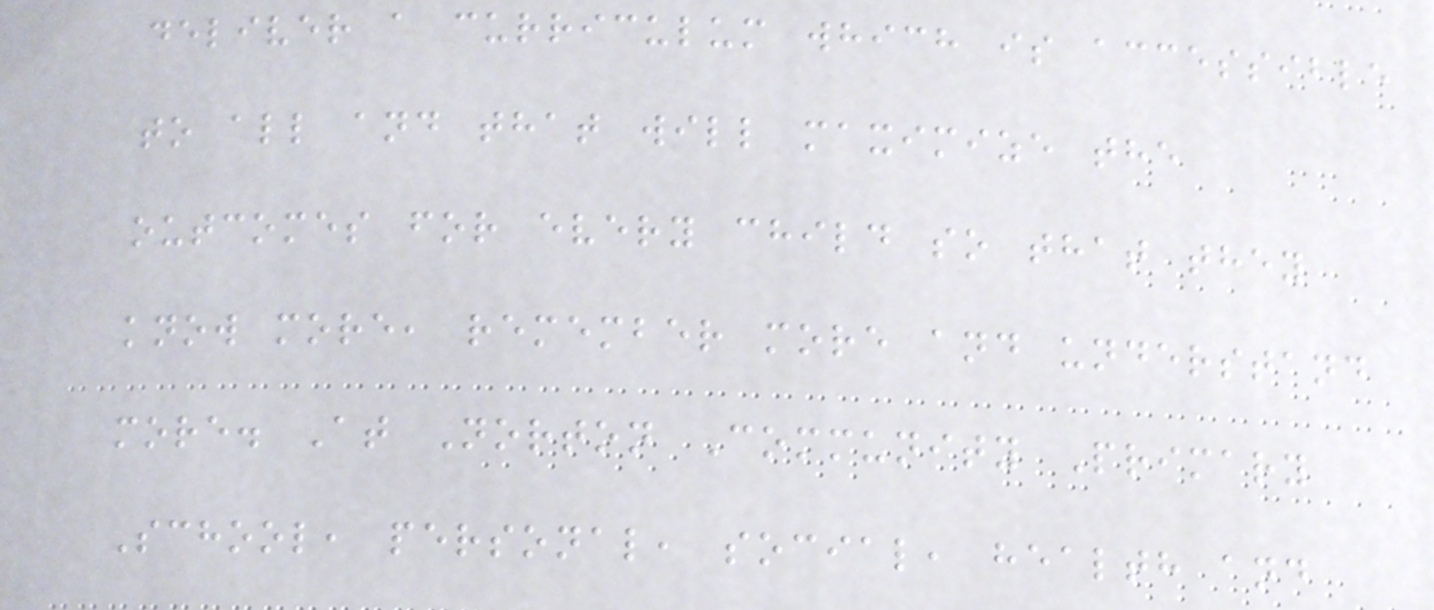deliver a curriculum which is accessible
to all and that will maximize the
outcomes for every child so that they
know more, remember more and understand
more. At Norton Community Primary
School, personal, social, health and
